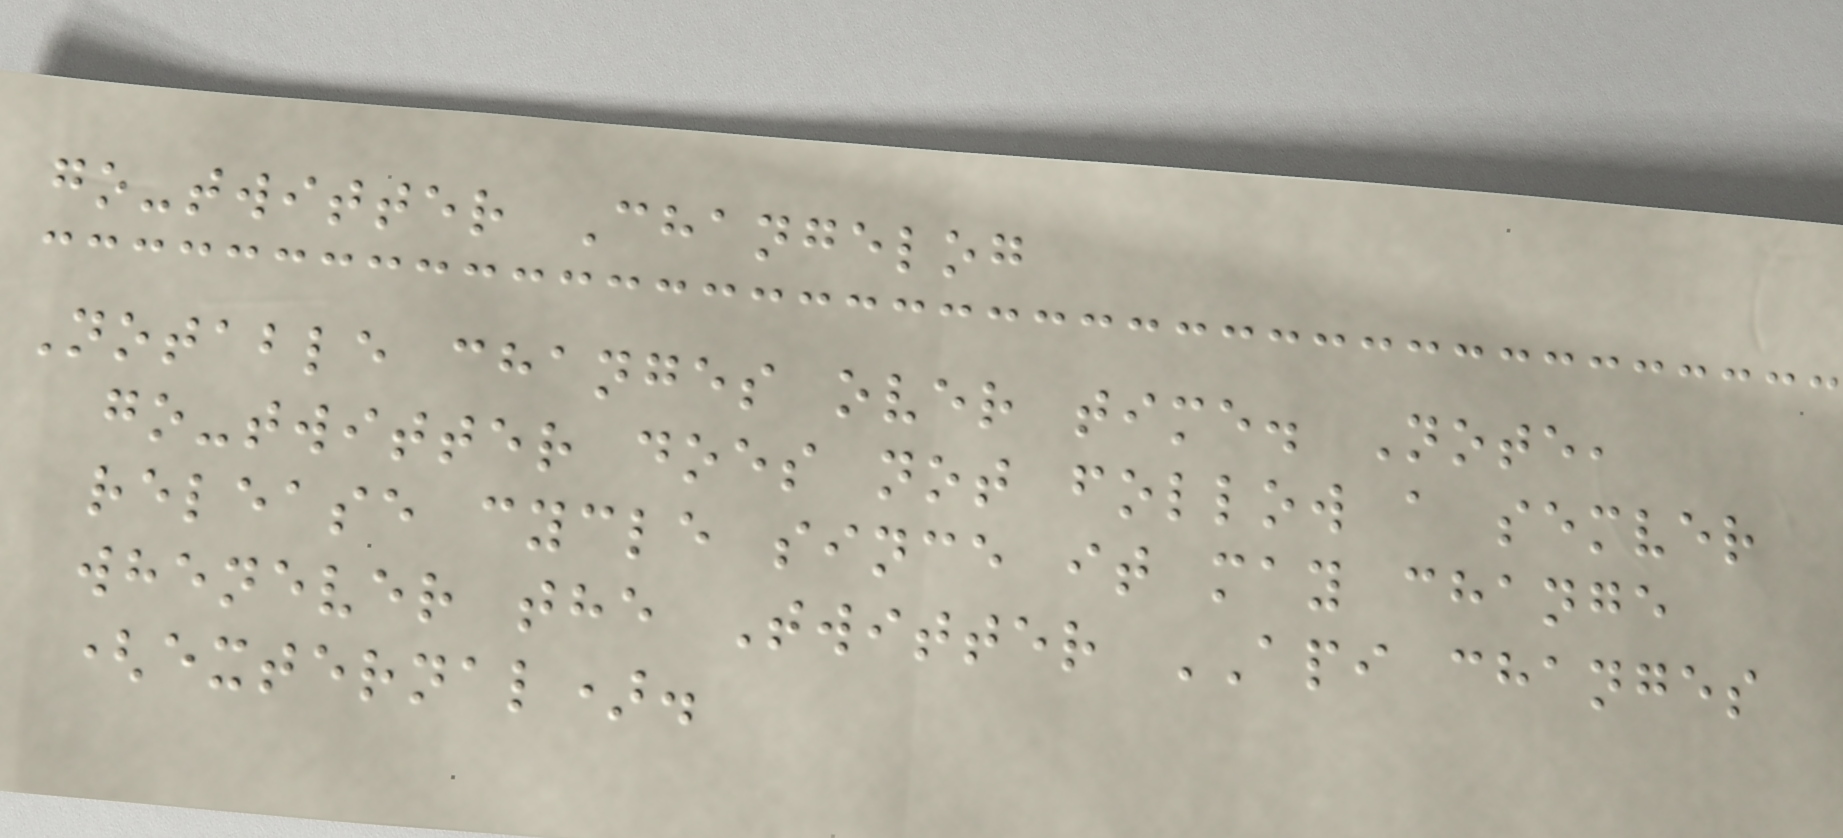go-twitter Changelog
Notable changes over time. Note,
go-twitter does not follow a semver
release cycle since it may change
whenever the Twitter API changes
(external).
